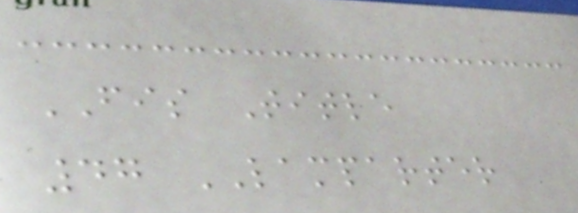FIS Title
47 LAMPARTER
